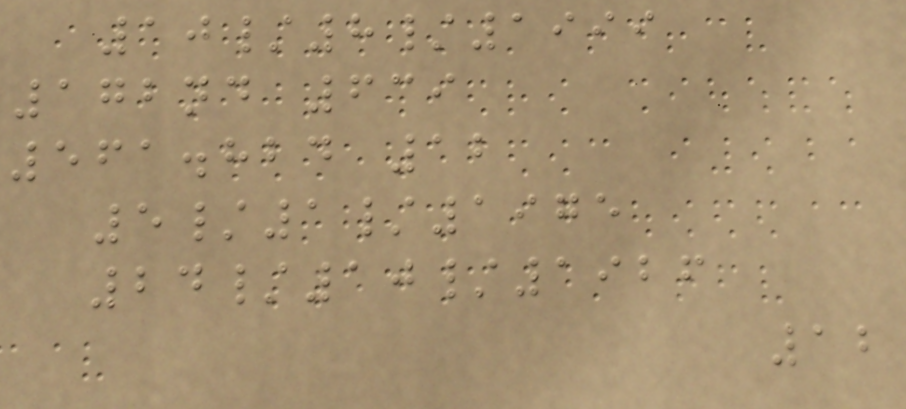10/8/1999
172nd 639
561.824 12
5/1/1975
24/10/1926
12
